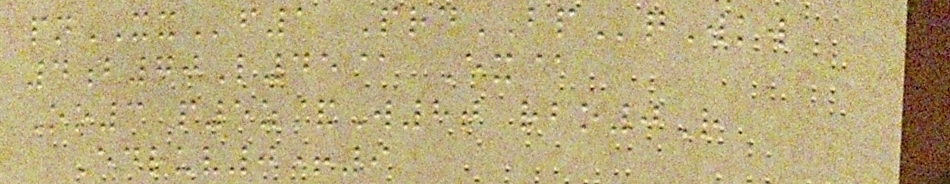pnXXf1 PrdBPqWkw
4b70L45@ Ex@
Oo3 p5z&W8t rbo0R
Edruv0+9
